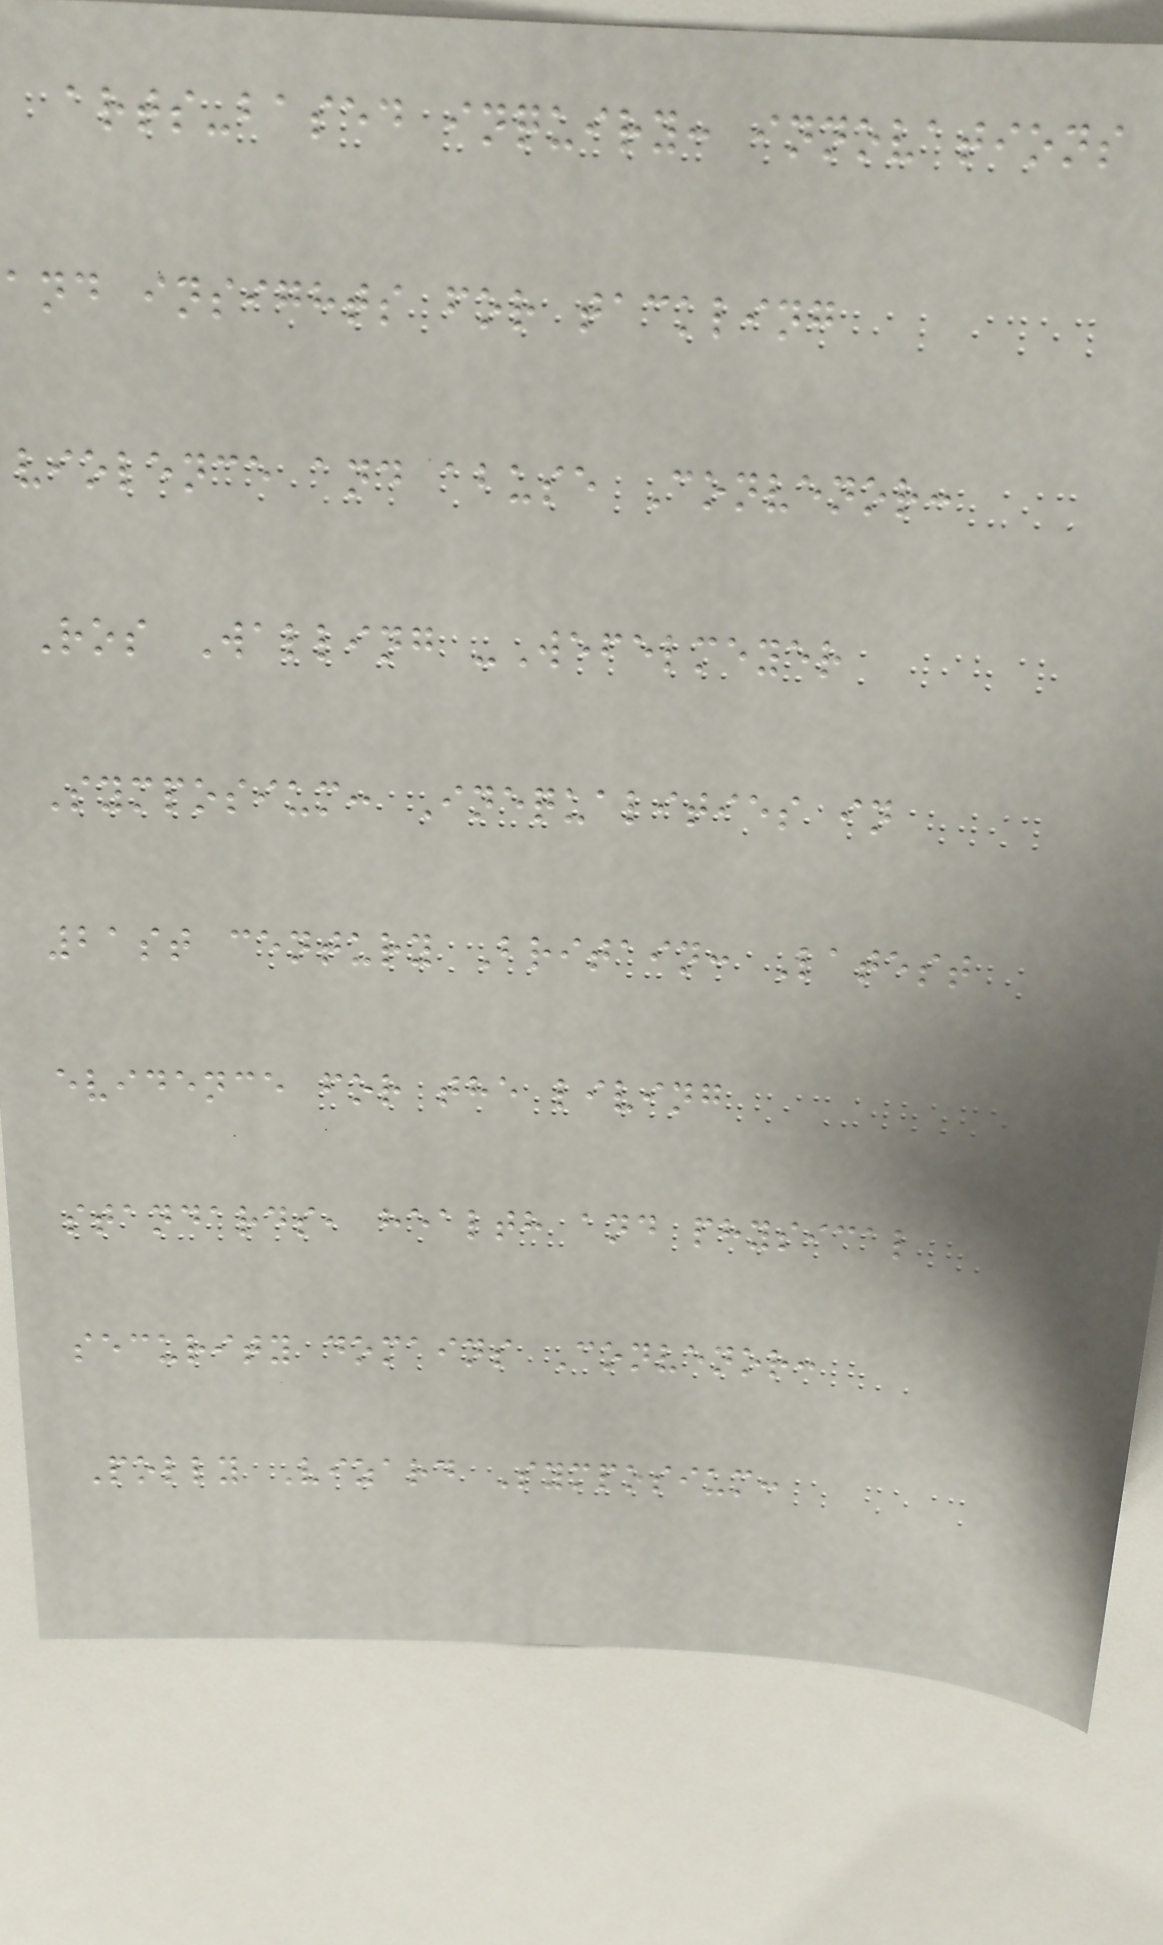arts-based inquiry: innovations
and insights for tackling
violence and abuse Convenor:
Ros Walling -Wefelmeyer
Symposium: Inequalities in
21st century Britain: Latest
evidence for the living
standards, health and physical
security domains Convenor:
Polly Vizard Symposium:
